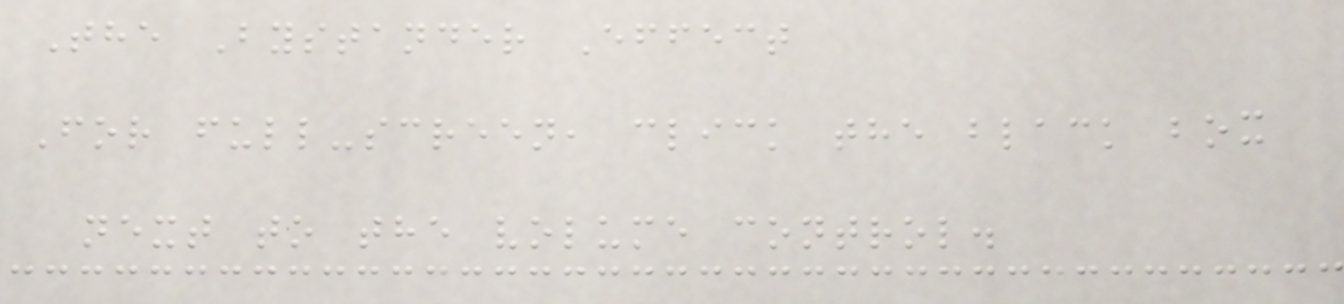The Bystander Effect
For full-screen, click the black box
next to the volume control.
